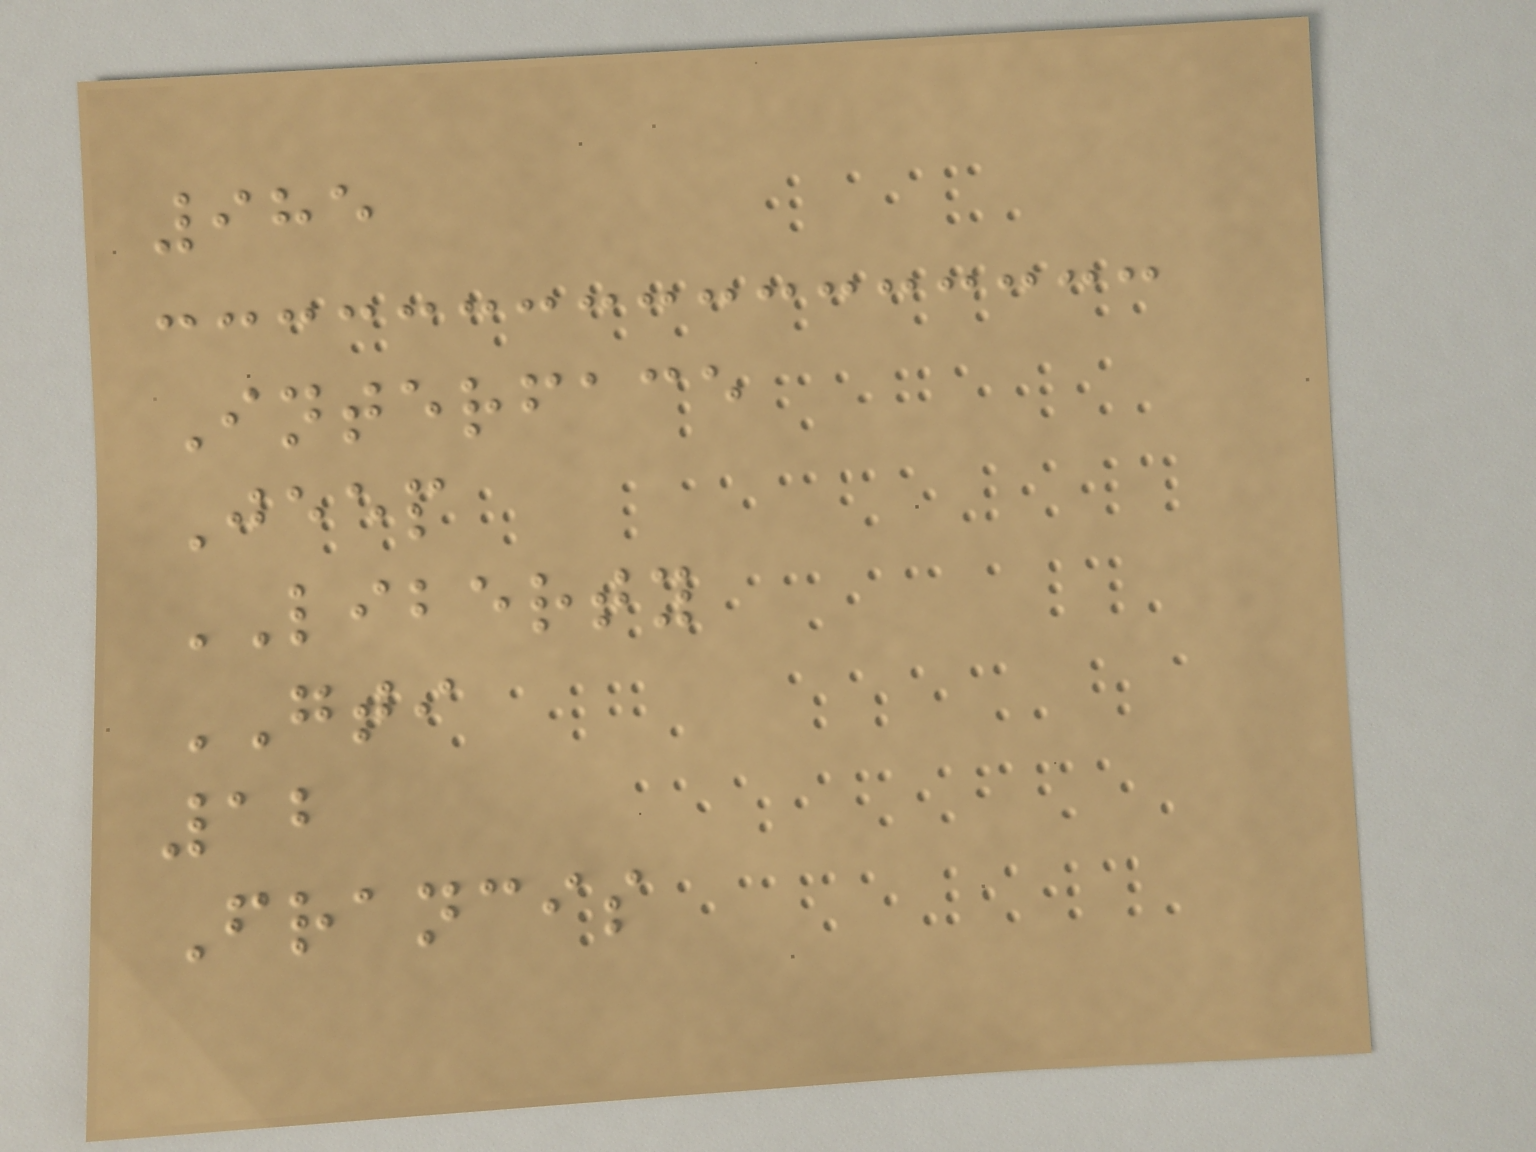985
Interface
Jeep
LIBERTY
GTI
12
Francis
